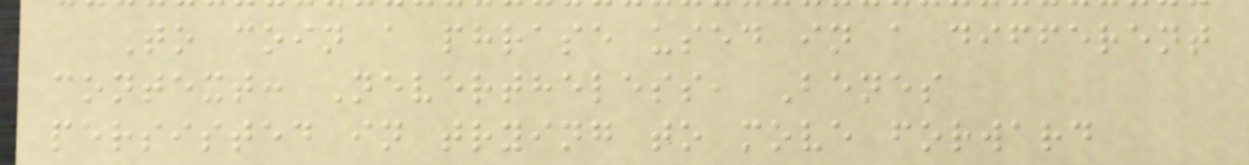To coin a phrase used in a different
context: Nevertheless, Benes
persisted in trying to move forward
